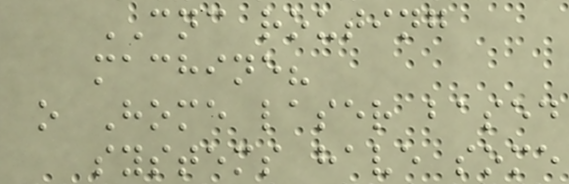CNC routing
machine?
o Home laser based
systems have some
